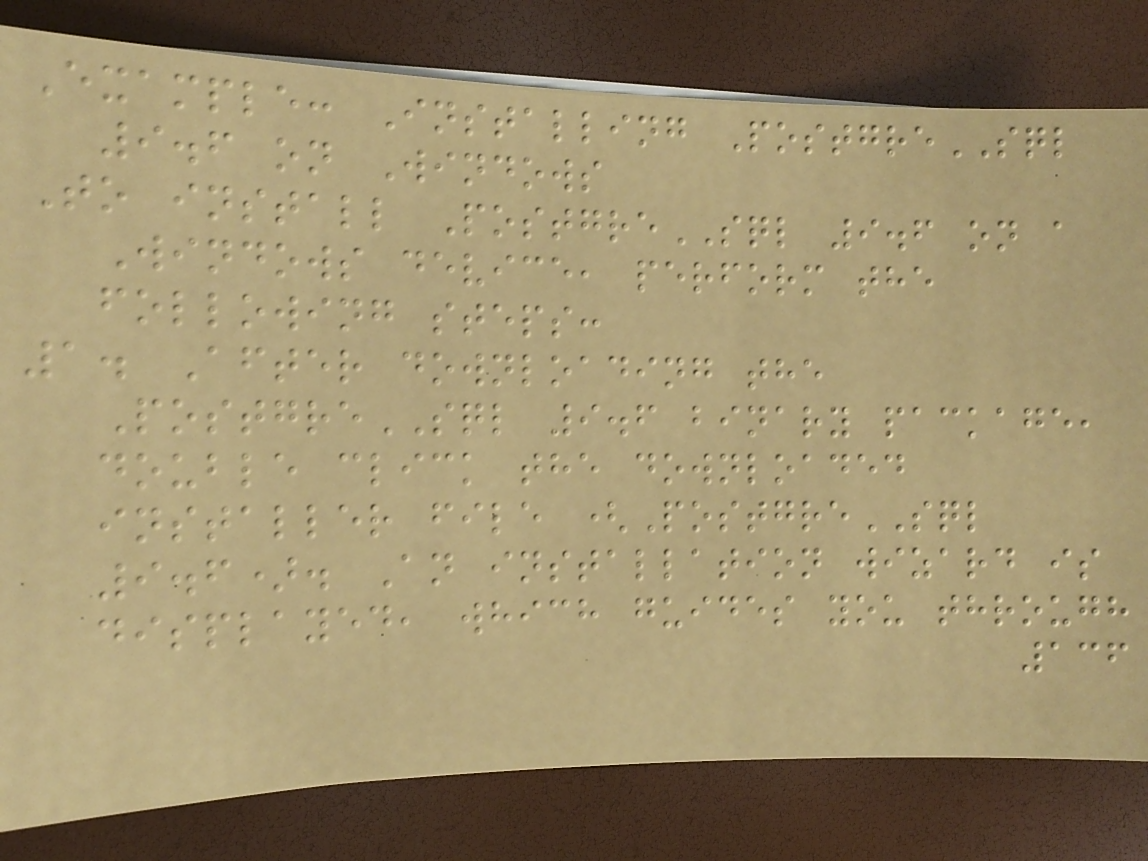Example: Installing PostgreSQL
9.6 on Windows
To install PostgreSQL 9.6 on a
Windows device, perform the
following steps:
1. After downloading the
PostgreSQL 9.6 binary package,
double click the downloaded
installer file (PostgreSQL
9.6). An installation wizard is
displayed, which guides you through
136
